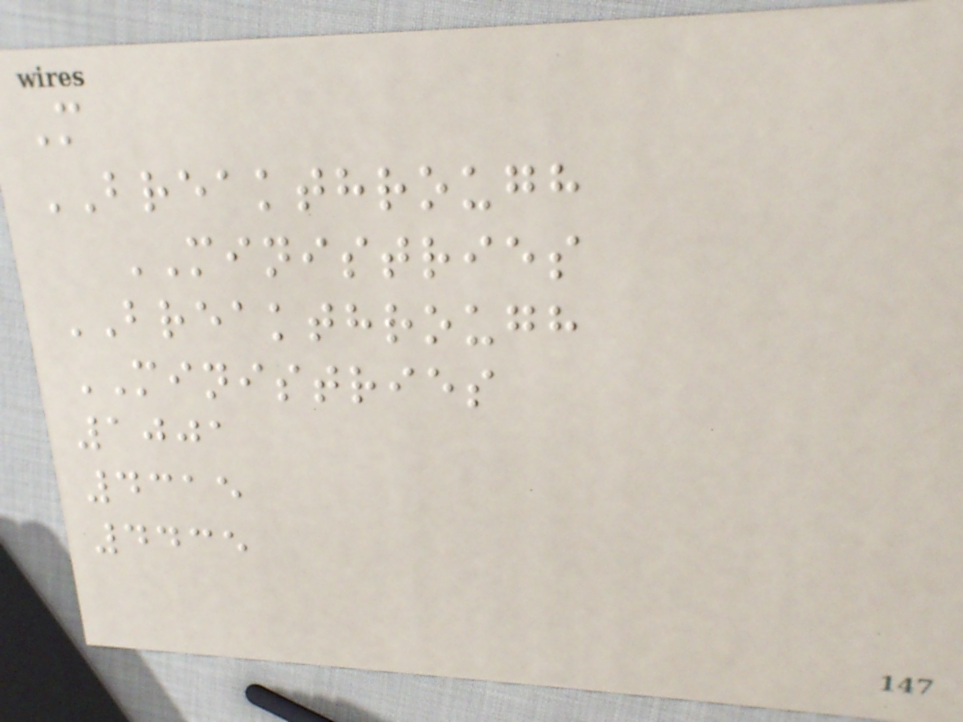M
BREAKTHROUGH
MINISTRIES
BREAKTHROUGH
MINISTRIES
1001
4315
4435
